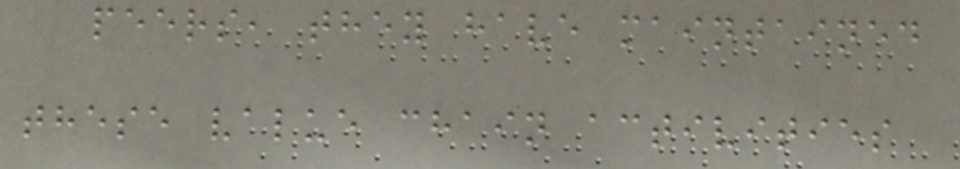peers, they have maintained
these value chain activities
